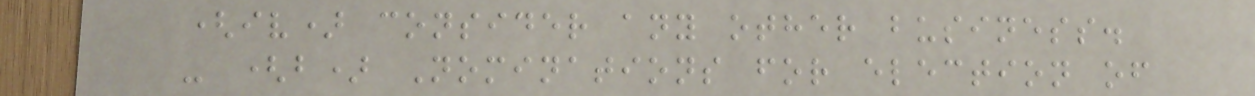(iv) consider any other business.
- (b) Nominations for election of
